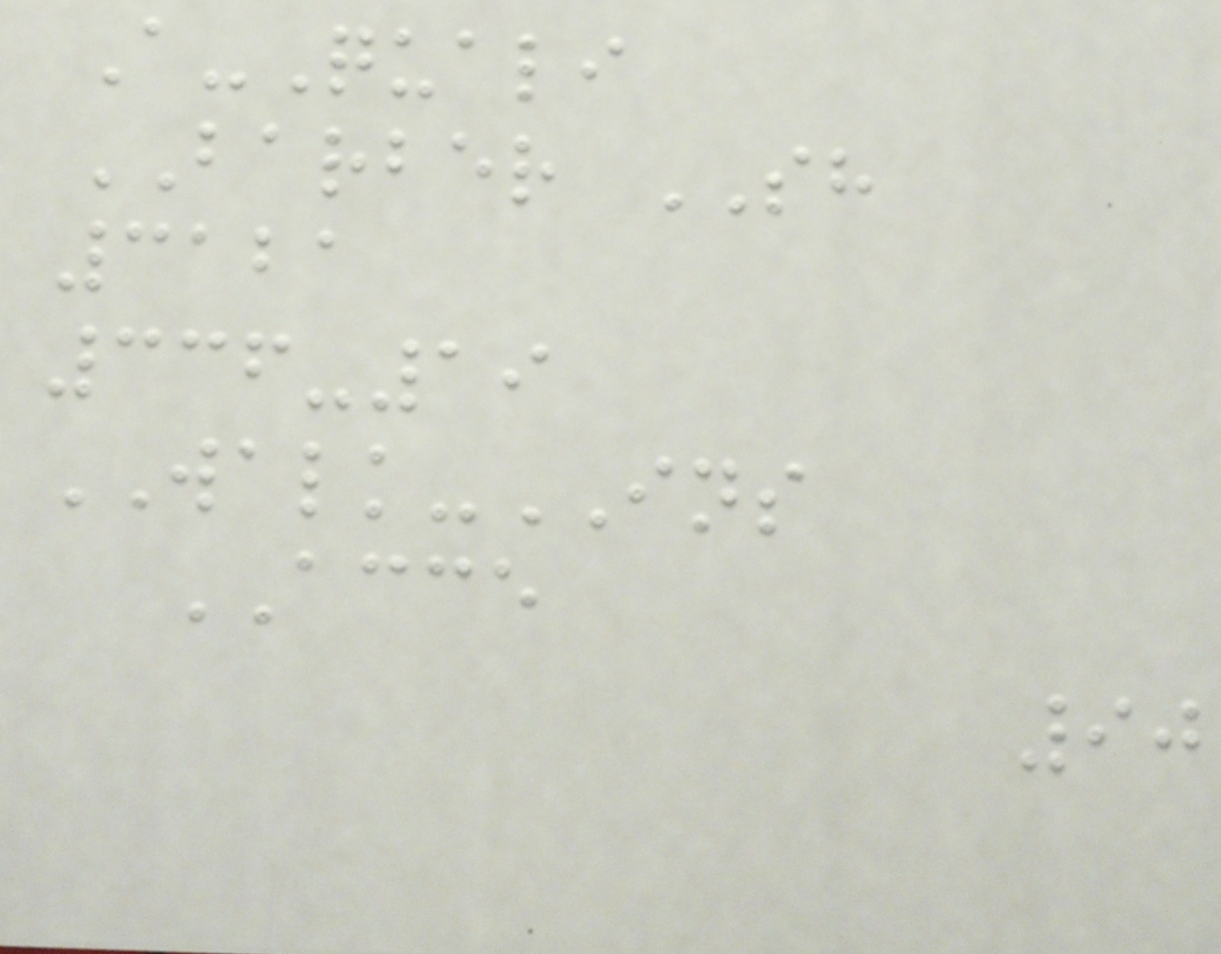A-Quali
BARBER SH
3121
336-19
WALK-INS
ACCE
90
